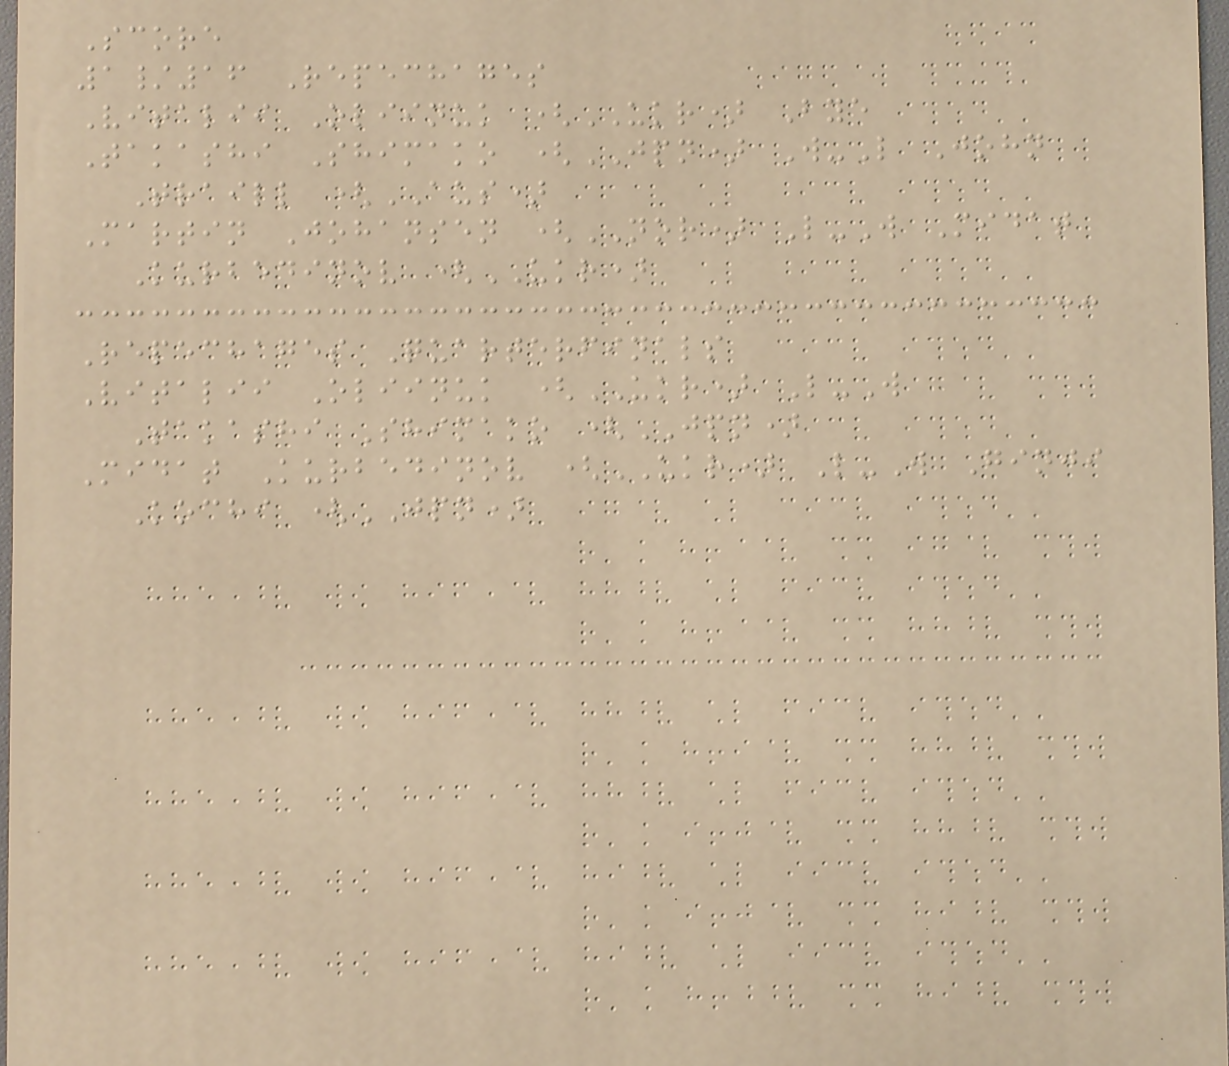Score
1/16 Repechages
Vitalii Oliinuk (UKR) Bye
Takashi Shimako (JPN) W-L John
Traill (AUS)
Martin Johansen (NOR) L-W Midat
Kurbedinov (UKR)
Repechages Quarterfinals
Vitalii Oliinuk (UKR) L-W
Takashi Shimako (JPN)
Midat Kurbedinov (UKR) L-W Ginji
Kochi (JPN)
